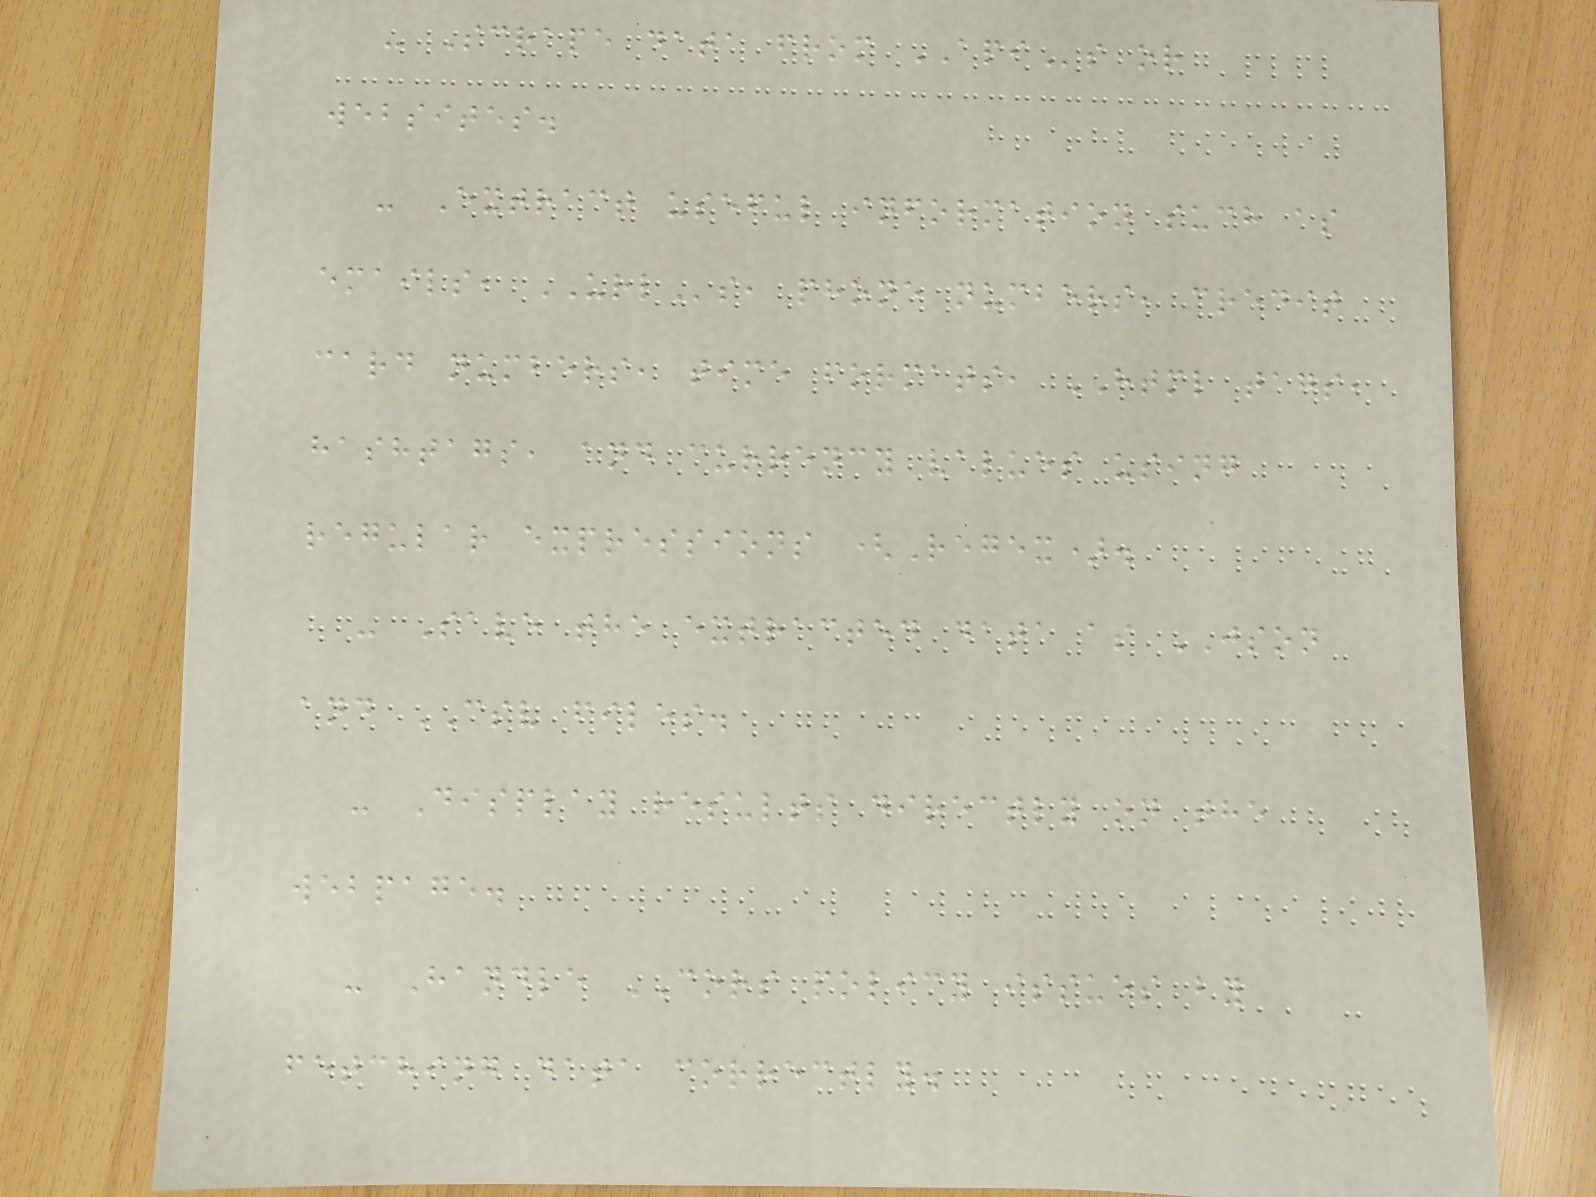- Scrape data from APIs or
websites.
- Extract useful information such as
emails, URLs, phone numbers, credit
card numbers, time formats, HTML tags,
hashtags, and currency values using
regular expressions (Regex).
- Save the extracted data as JSON
and CSV files.
- Display results directly on the
webpage.
- Handle CORS policy issues by
fetching data correctly.
